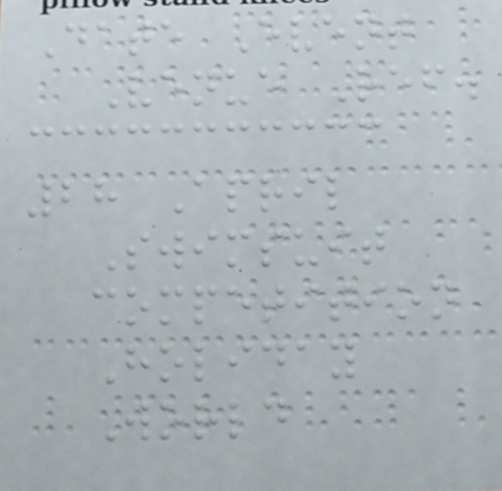Date Event
Venue Ref.
28 April
Swimsuit
competition
Holiday
World
